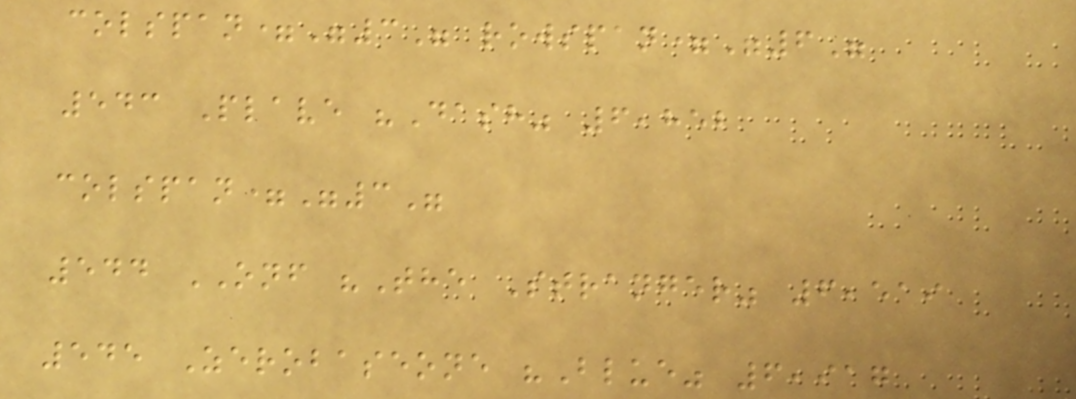colspan="3" rowspan="6"
543 Plave "Dash" 6,852
colspan="3"
544 ONF "The Stranger" 6,519
545 Zerobaseone "Blue" 6,917
